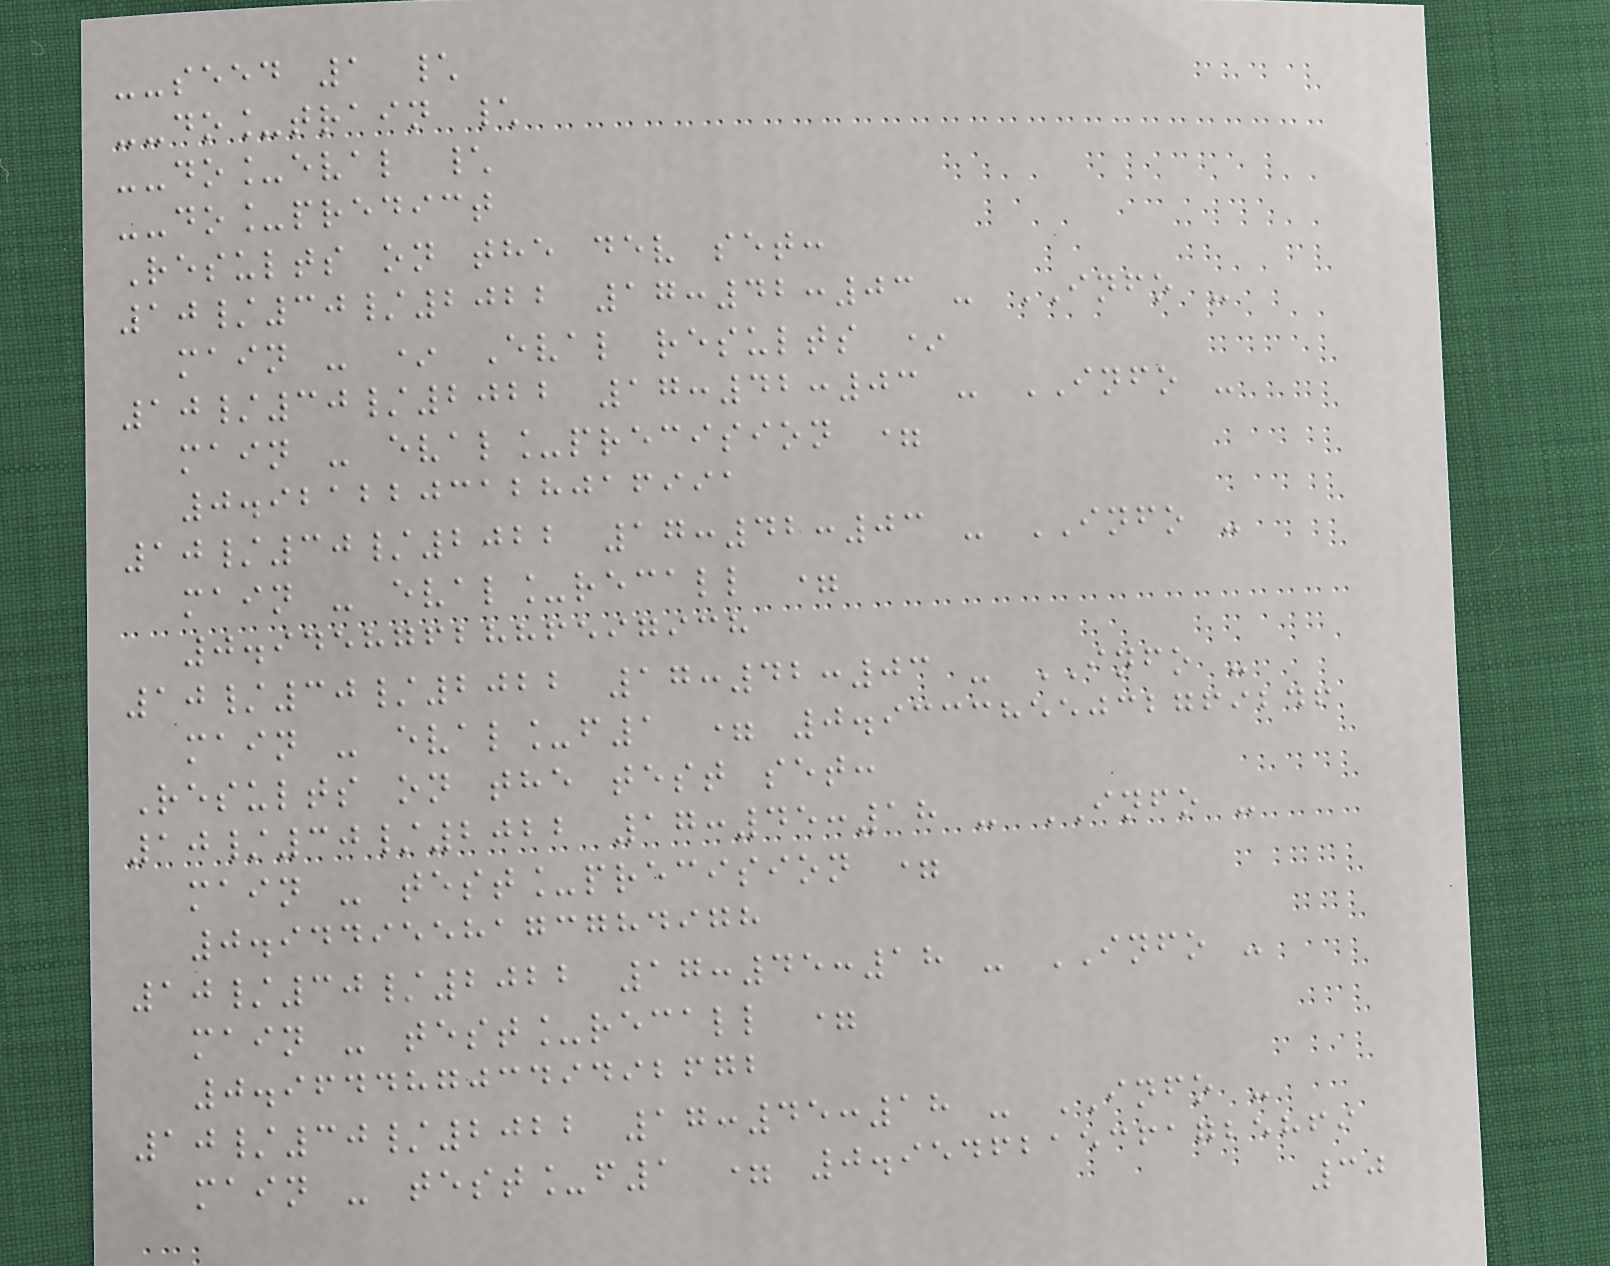--seed 1 \
--do_train \
--do_eval \
--do_predict
Results on the dev set:
10/30/2022 17:42:03 - INFO -
main - * Eval results *
10/30/2022 17:42:03 - INFO -
main - eval_precision =
0.9212203128016991
10/30/2022 17:42:03 - INFO -
main - eval_recall =
0.9458762886597938
10/30/2022 17:42:03 - INFO -
main - eval_f1 = 0.9333855032769246
Results on the test set:
10/30/2022 17:45:18 - INFO -
main - test_precision =
0.9449558173784978
10/30/2022 17:45:18 - INFO -
main - test_recall =
0.9644870349492672
10/30/2022 17:45:18 - INFO -
main - test_f1 = 0.9546215361725869
30
